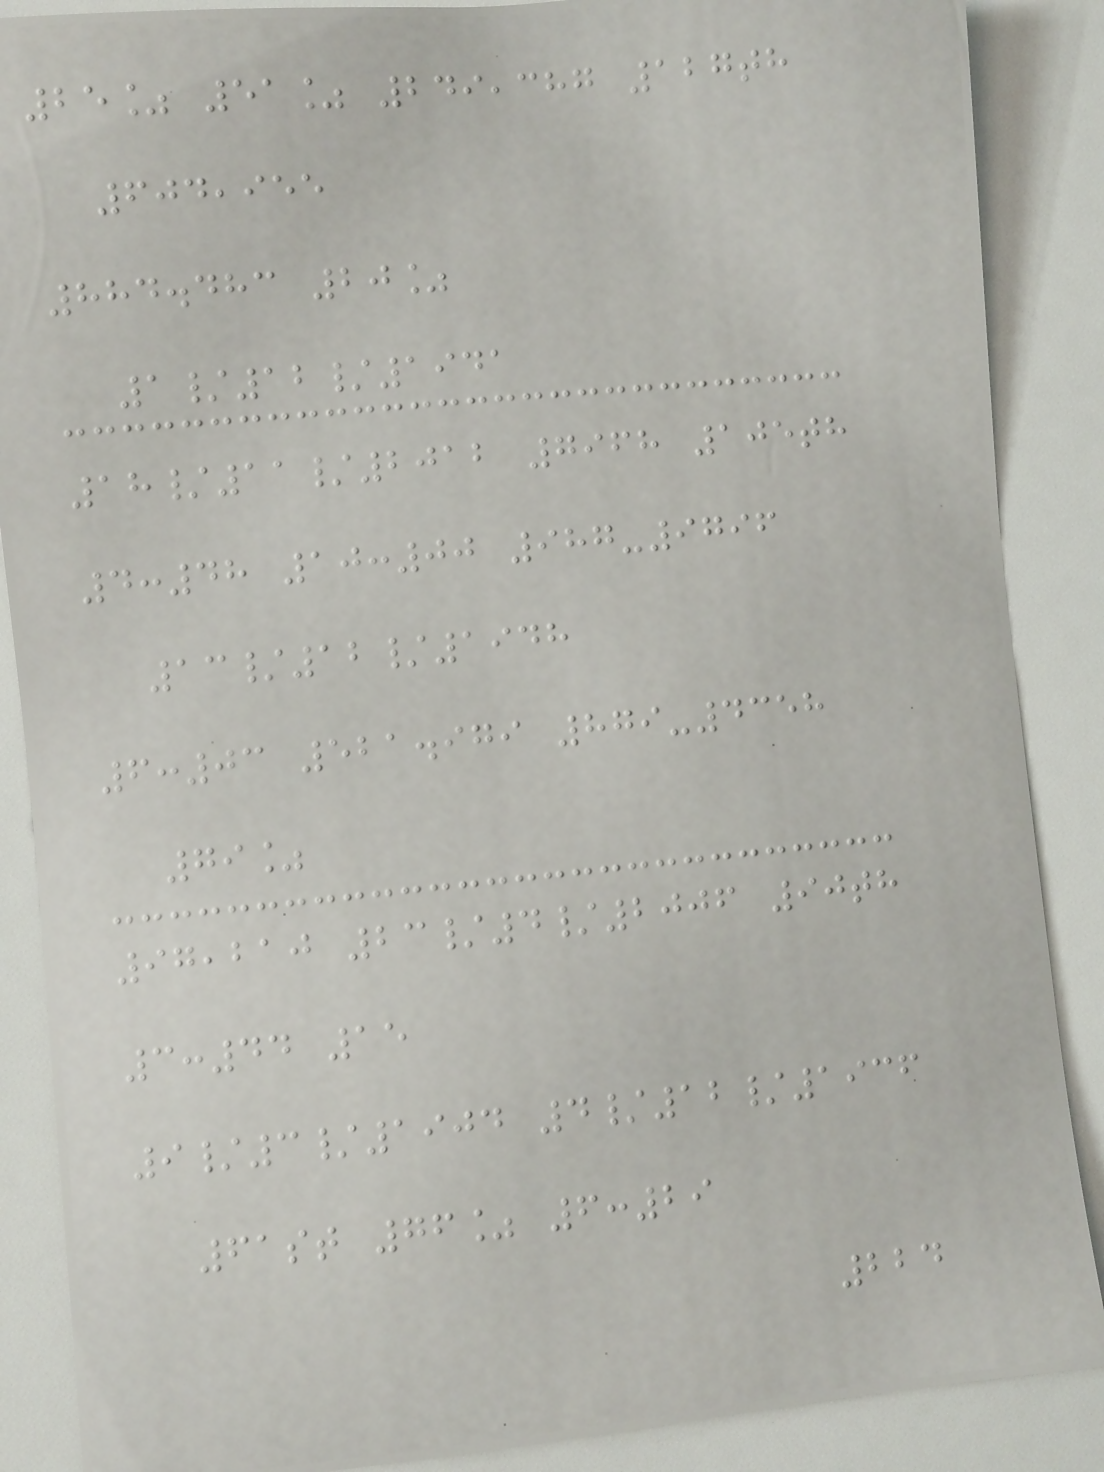25% 51% 249,387 127th
604,955
884.483 20%
1/12/1941
18/11/2012 7968 105th
4:48 10:00 987-9796
13/12/1948
6:03 521.979 879-4358
79%
97,210 23/4/2006 90th
3:44 15
9/3/1904 4/12/1936
61st 76% 6:29
224
